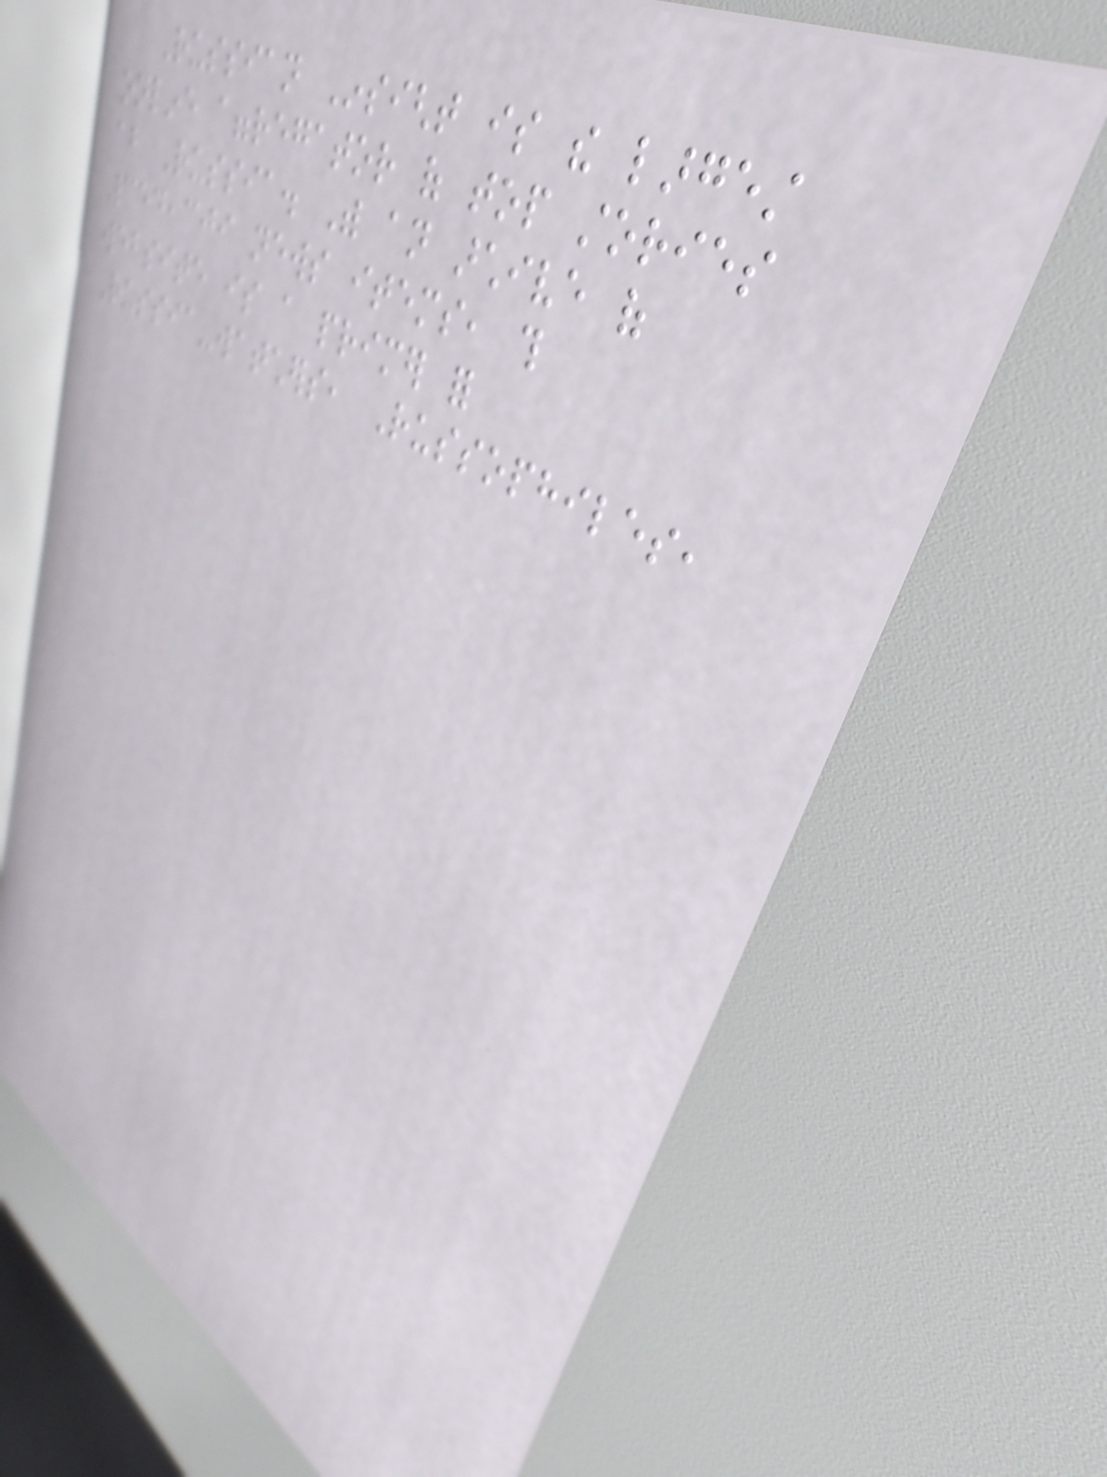Russian Insight is the largest
online aggregator of top stories
about Russia. With an archive of
354,309 news items, this
website is a primer for
Russia-watchers, Russophiles,
